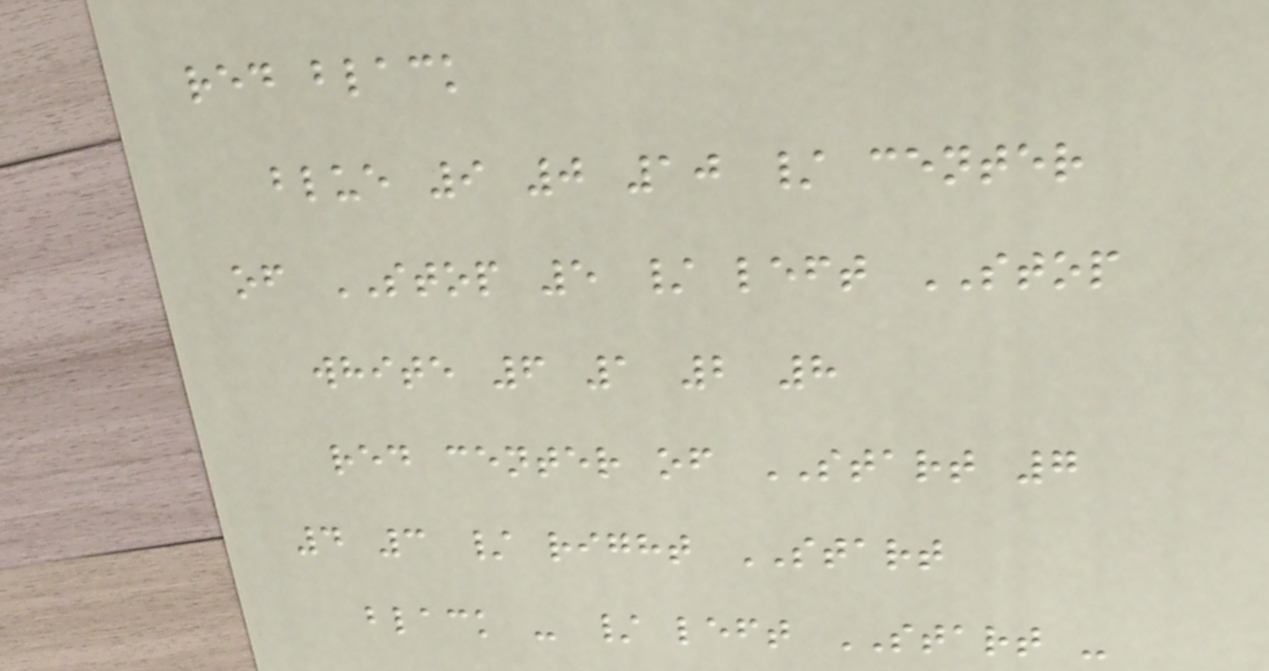red black
blue 9 0 10 / center
of STOP 5 / left STOP
white 6 1 2 8
red center of START 7
4 3 / right START
black - / left START -
